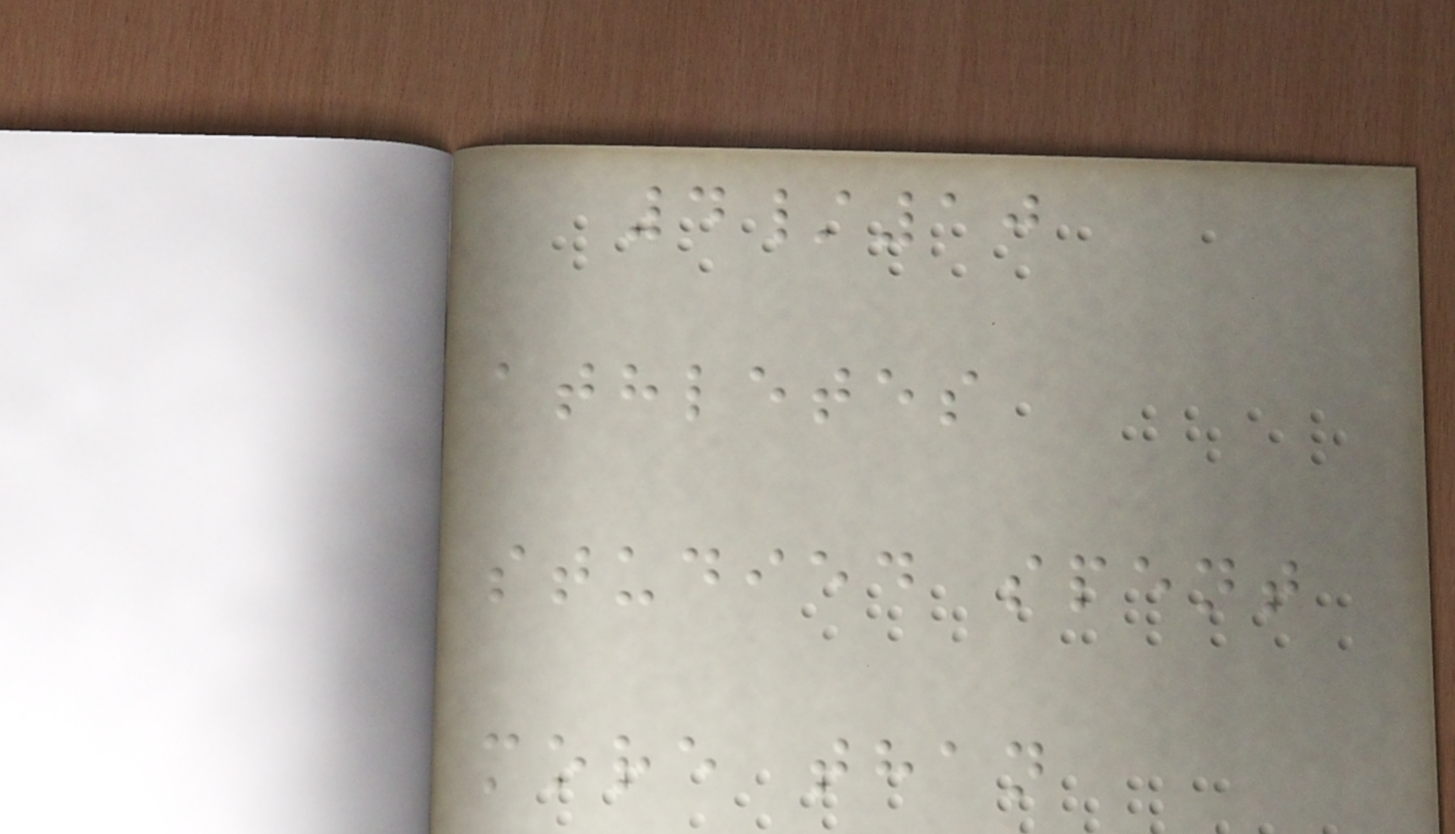4/10
athletes
studied spent
more than
